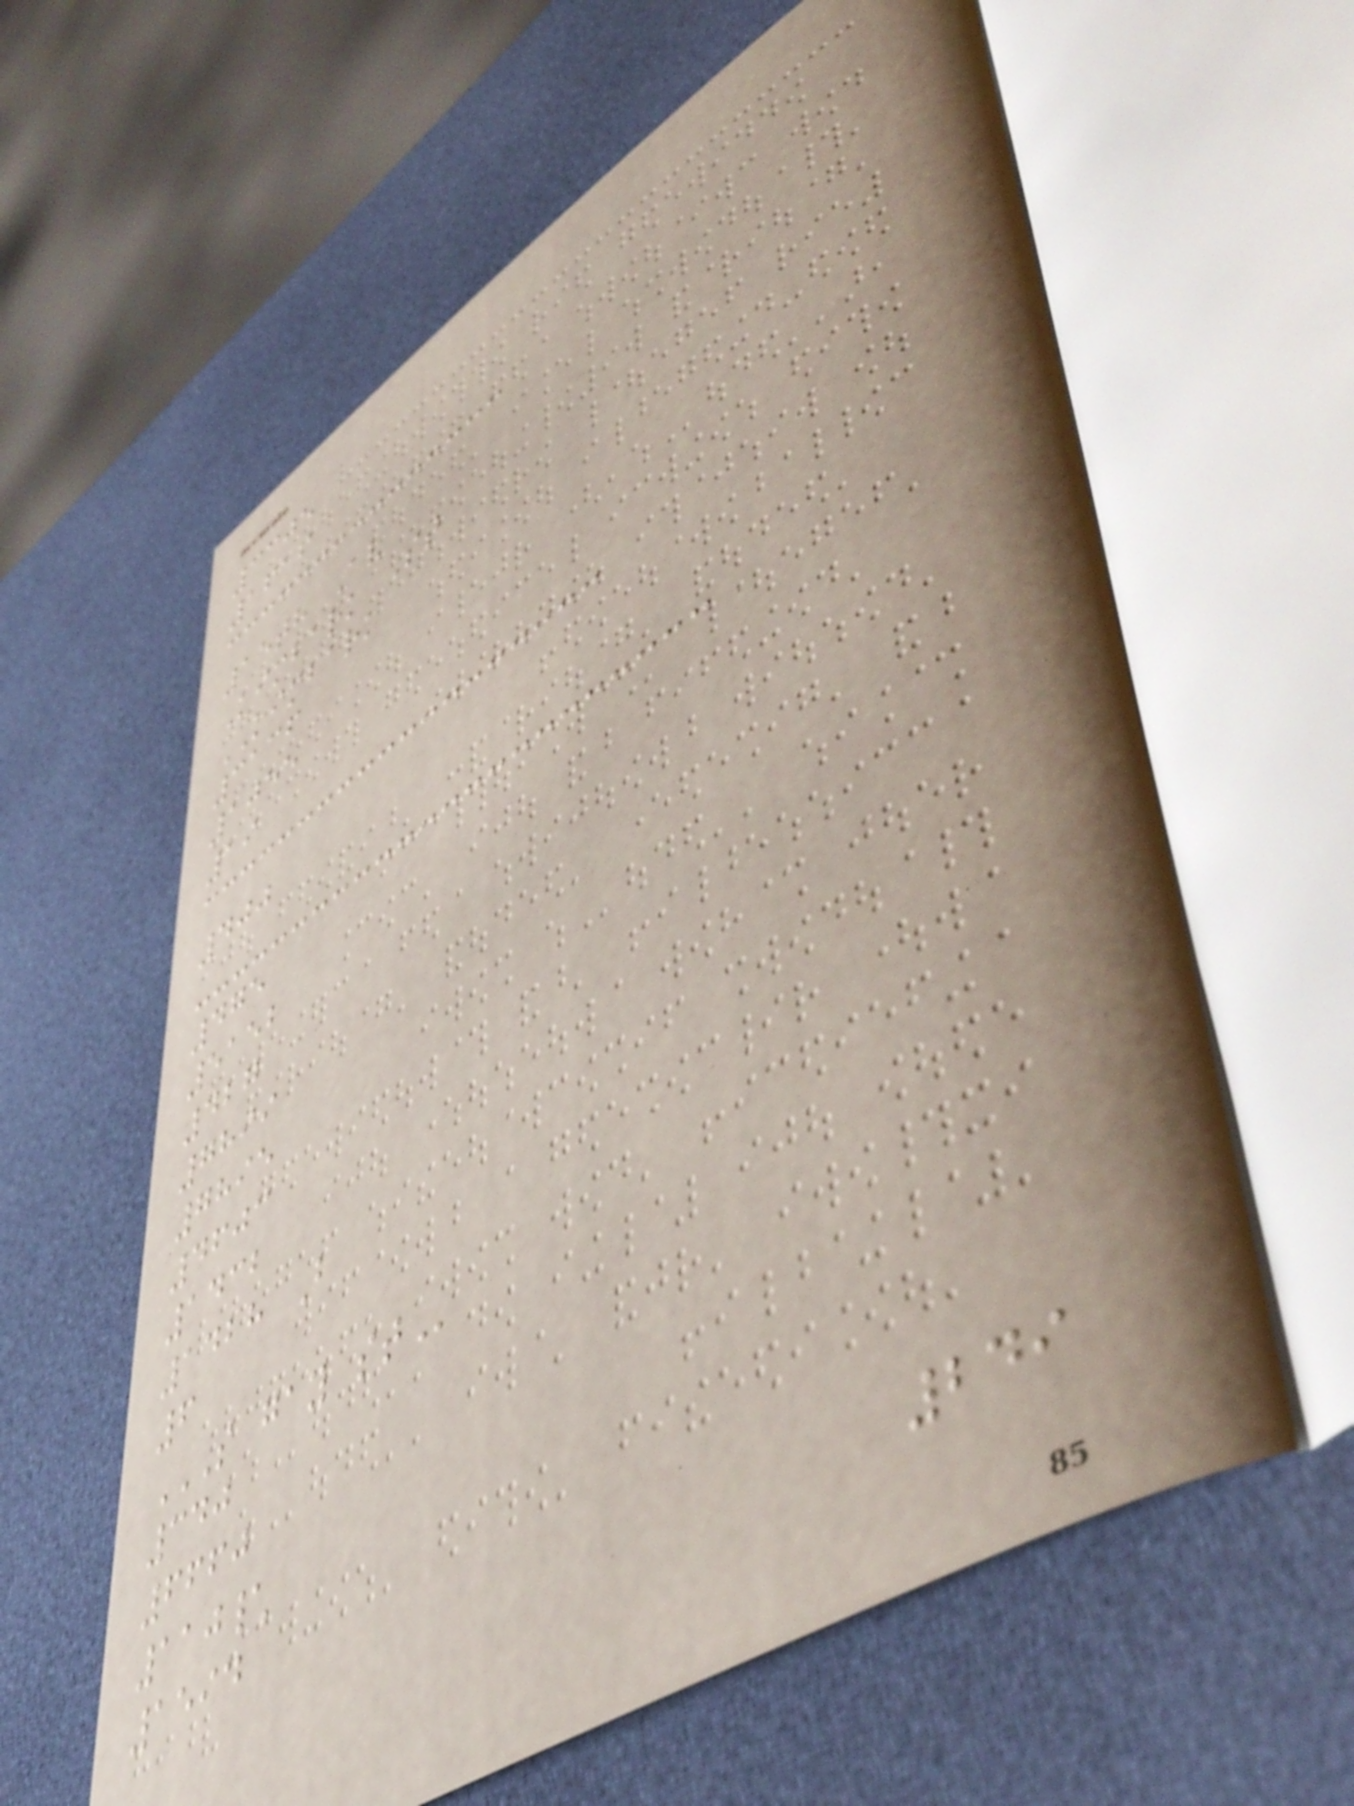3305
1616
15th Av
Kimbark St
KIMBARK
3136
1055
19
400
475
5152
427
7899
7895
4603
1432
1428 B
6
S GAY ST
340
6660
110\
1594
249
